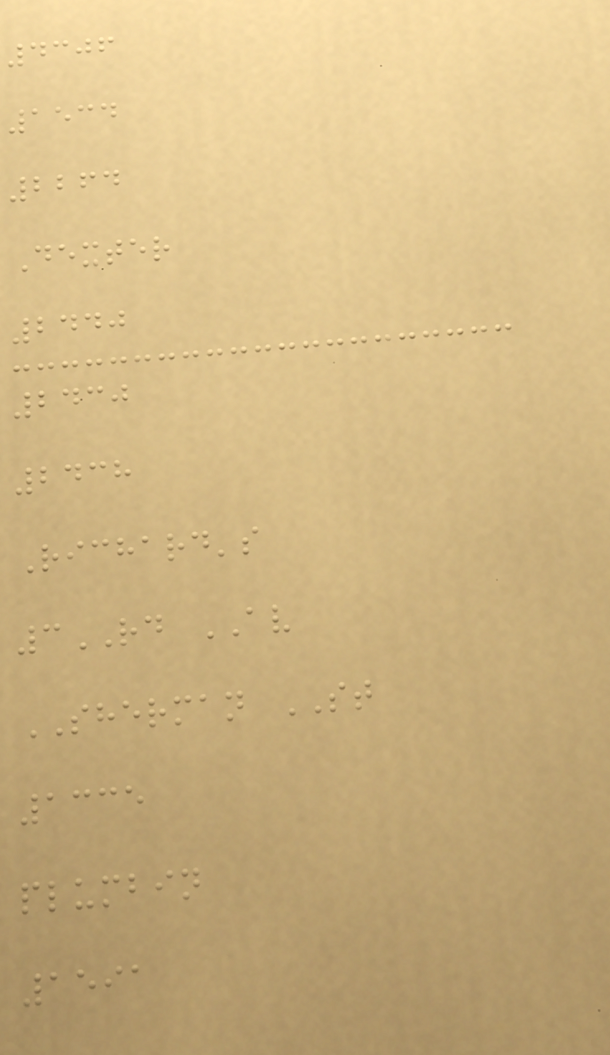4306
1534
2264
Dexter
2440
2430
2438
Richard's
3RD AV
SHERMAN ST
1335
plumbin
1591
